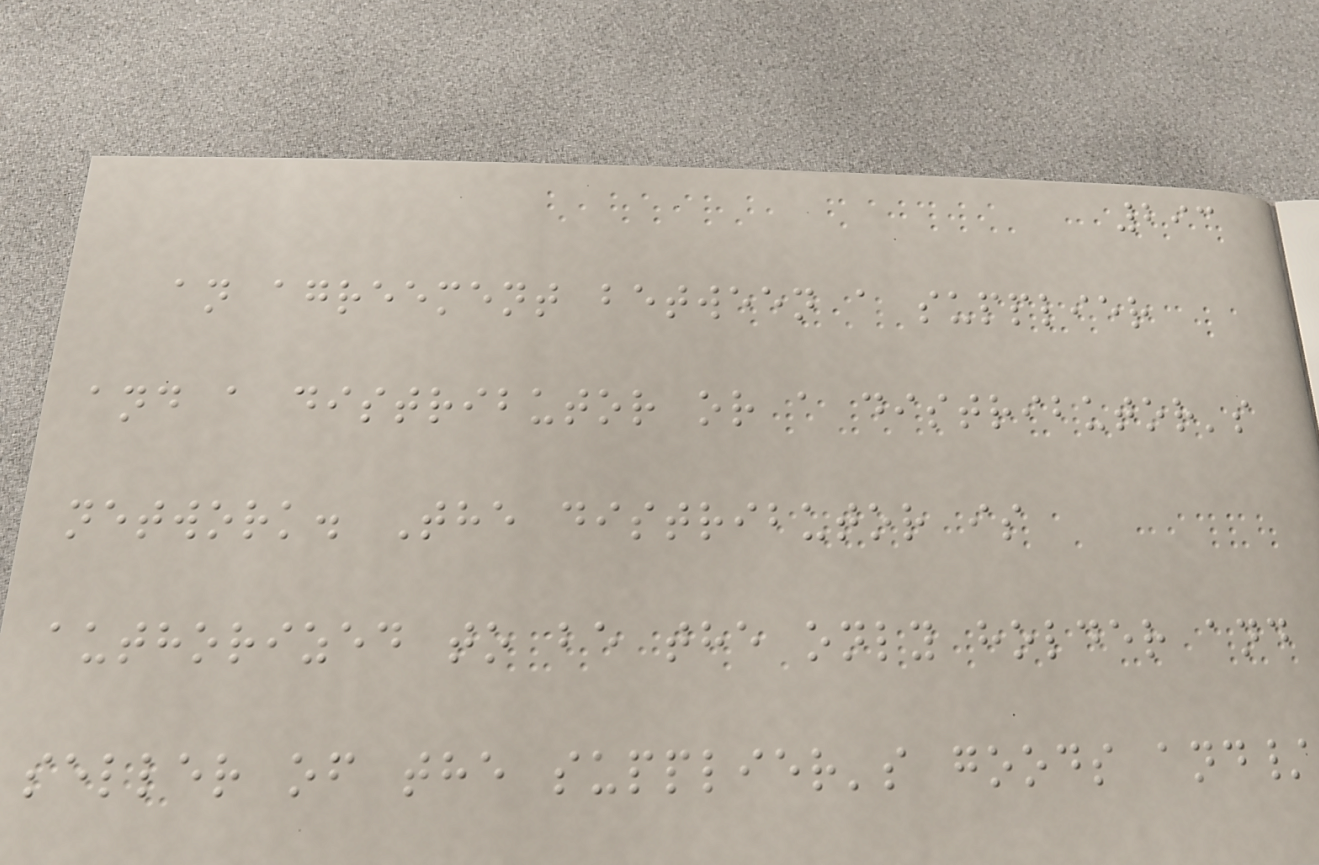293
an agreement between a supplier
and a distributor or a distributor's
network. The distributor is
authorized to be the only holder and
seller of the supplier's goods and/
